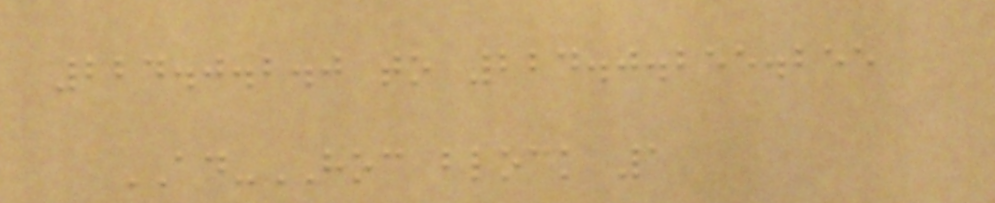224.0.2.0 to 224.0.255.255
AD-HOC block 1
